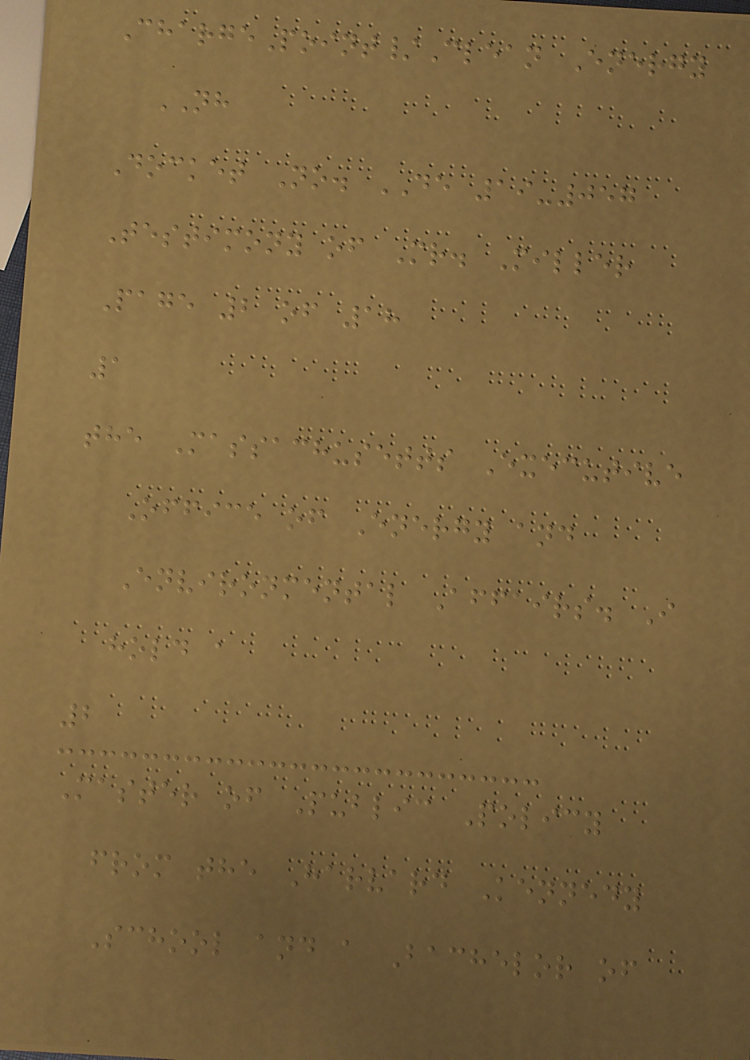ChargePoint/Clean Energy
NH
Docket No. DE 19-057
Testimony of Mr. Miller
Page 2 of 18
1
the Massachusetts Executive
Office of Energy and
Environmental Affairs. I
hold a
2
Master of Public Policy
from the Harvard Kennedy
School and a Bachelor of
